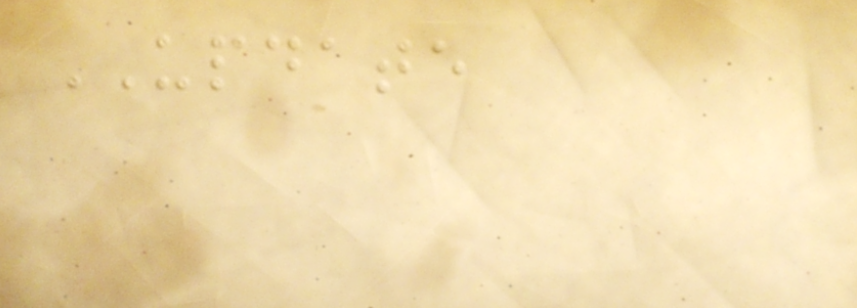UPDATE
